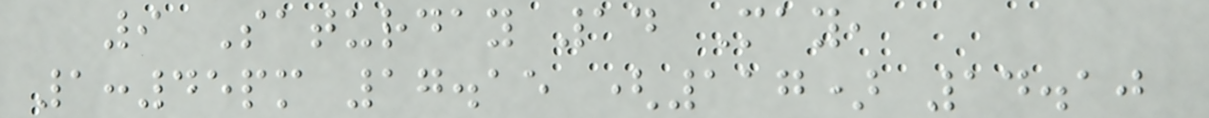9 Saturday 14 May,
1:45pm 17.15 (117) 14.10
